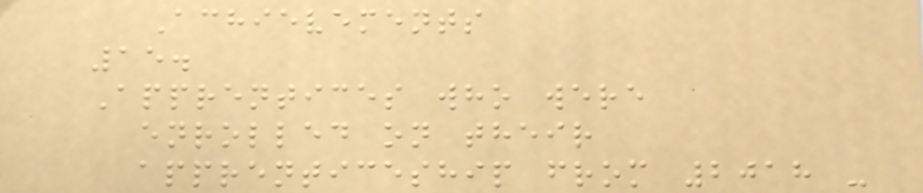Achievements
15.
Apprentices who were
enrolled on their
apprenticeship from 2018 -
